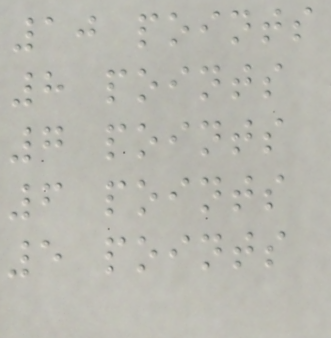10 points
8 points
7 points
6 points
5 points
